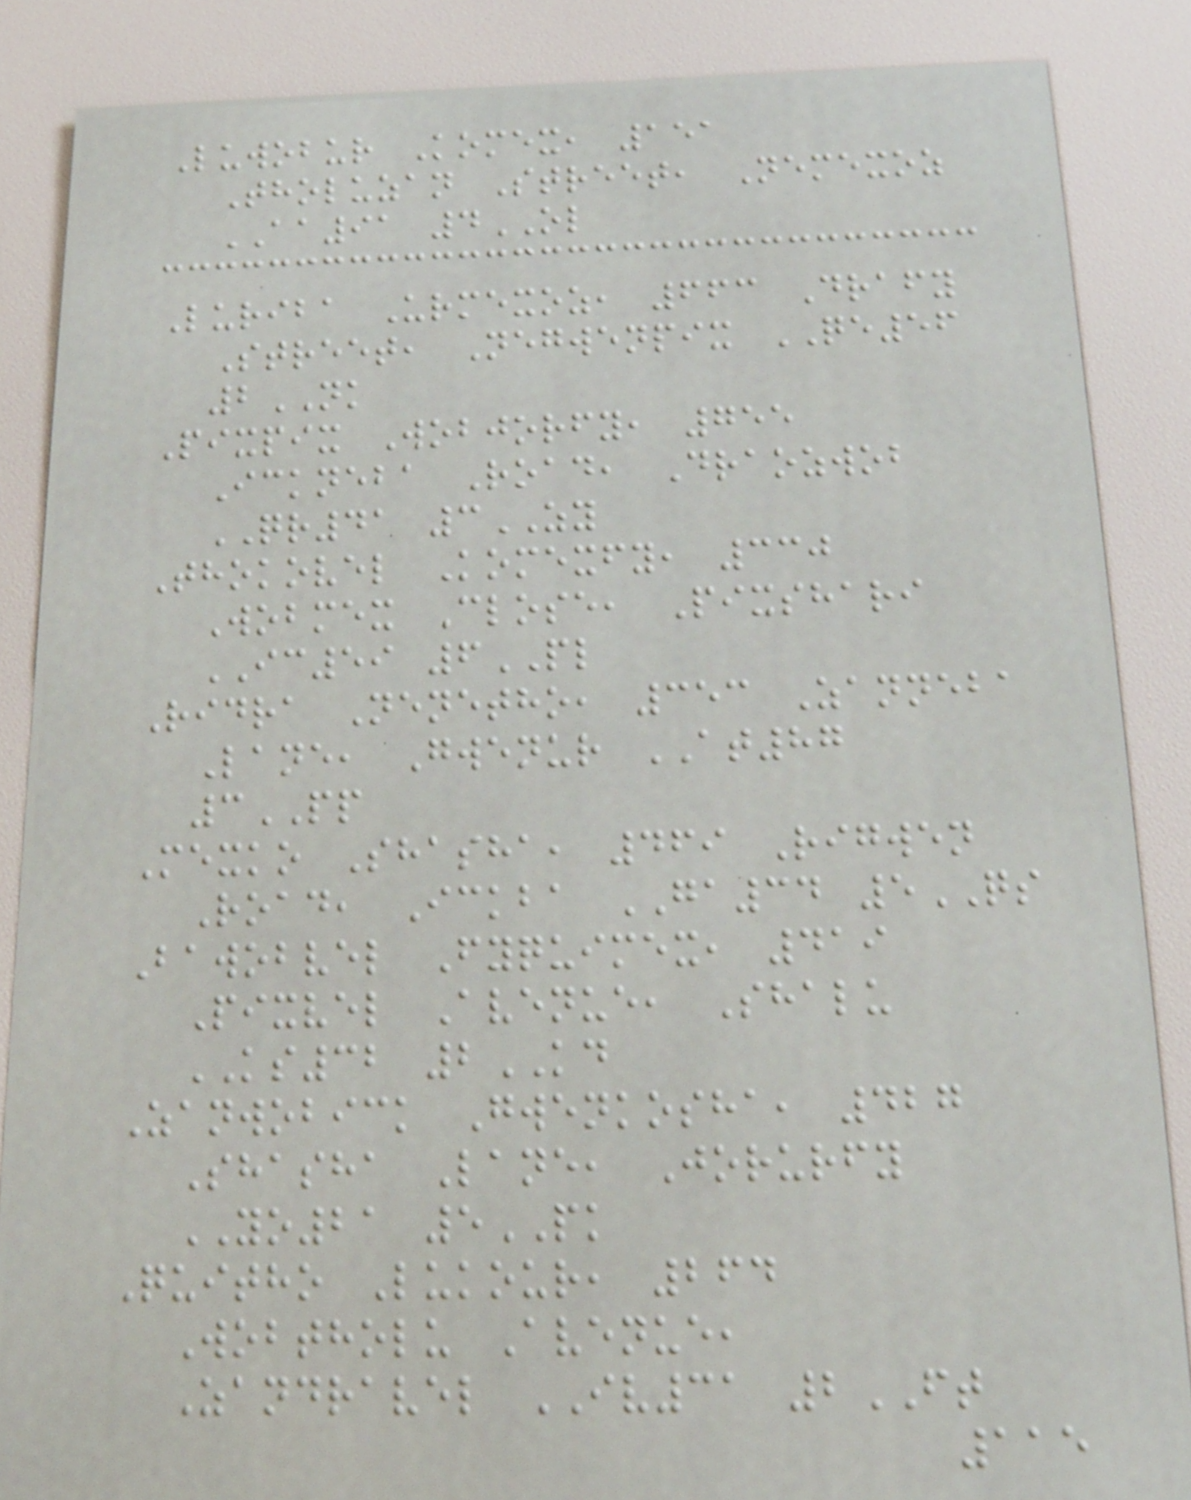Luwobur Komex, 151
Tholuzan Street, Nemexoz
AA91 4OL
Luriba Urmexoz, 663 Drafy
Street, Negwenpix QE56
2NK
Pixpix Wobjorfy, 755
Ickneba Road, Draozwob
QR41 3ZY
Thokovel Komexfy, 330
Wobmex Close, Pixshari
IC59 6PL
Ridra Nenetho, 353 Zanneba
Lane, Gwenur AT87
3PP
Mexko Shasha, 469 Rigwen
Road, Ickba GA34 5QS
Bawobvel Fyquimex, 419
Pixvel Avenue, Shalu
KS32 2KD
Zanwobick Gwenkosha, 427
Shasha Lane, Jorurfy
YO21 5PK
Quitho Lukour, 264
Wobtholu Avenue,
Zandravel IV31 2FT
115
